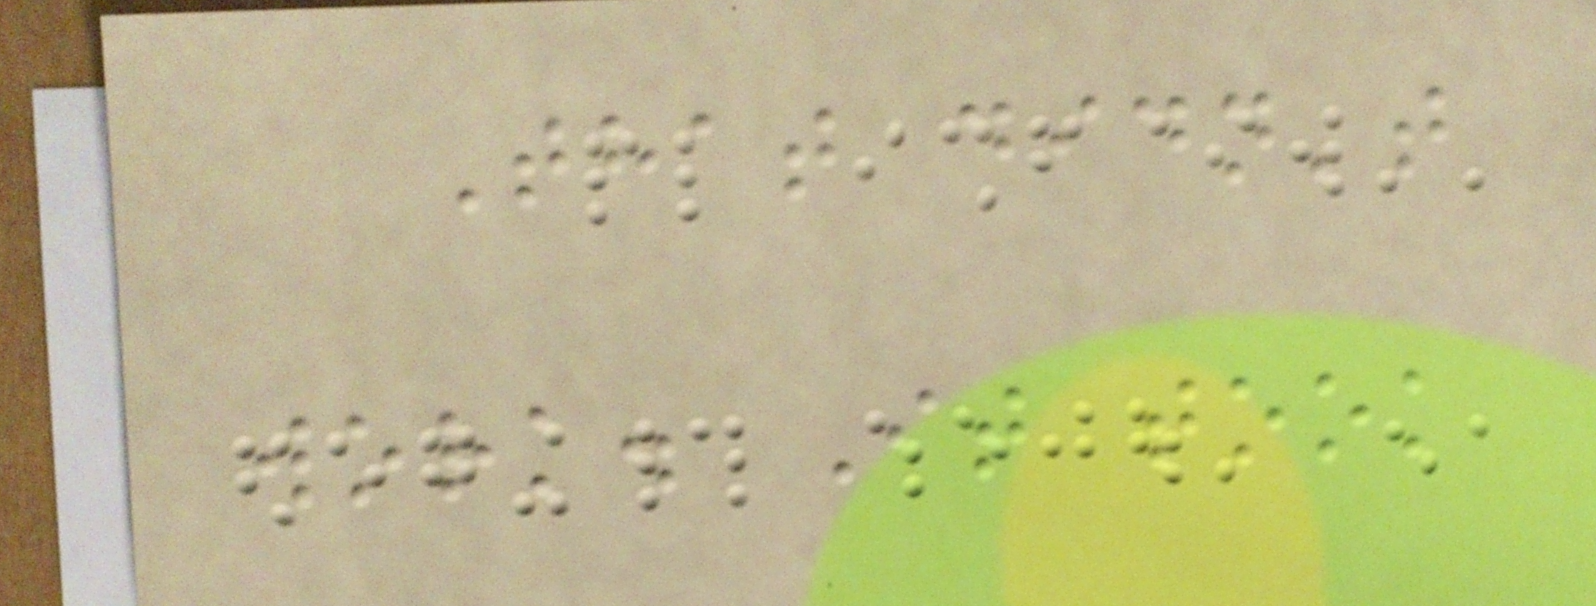That didn't
work. It took
